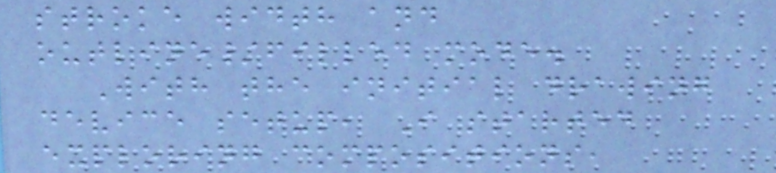stroke width and
outline/filled mode.
With the initial drawing
device setup, I started
exploring compositions,
